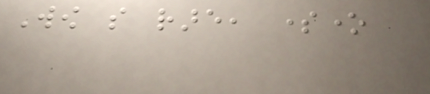Wow so rare, someone
